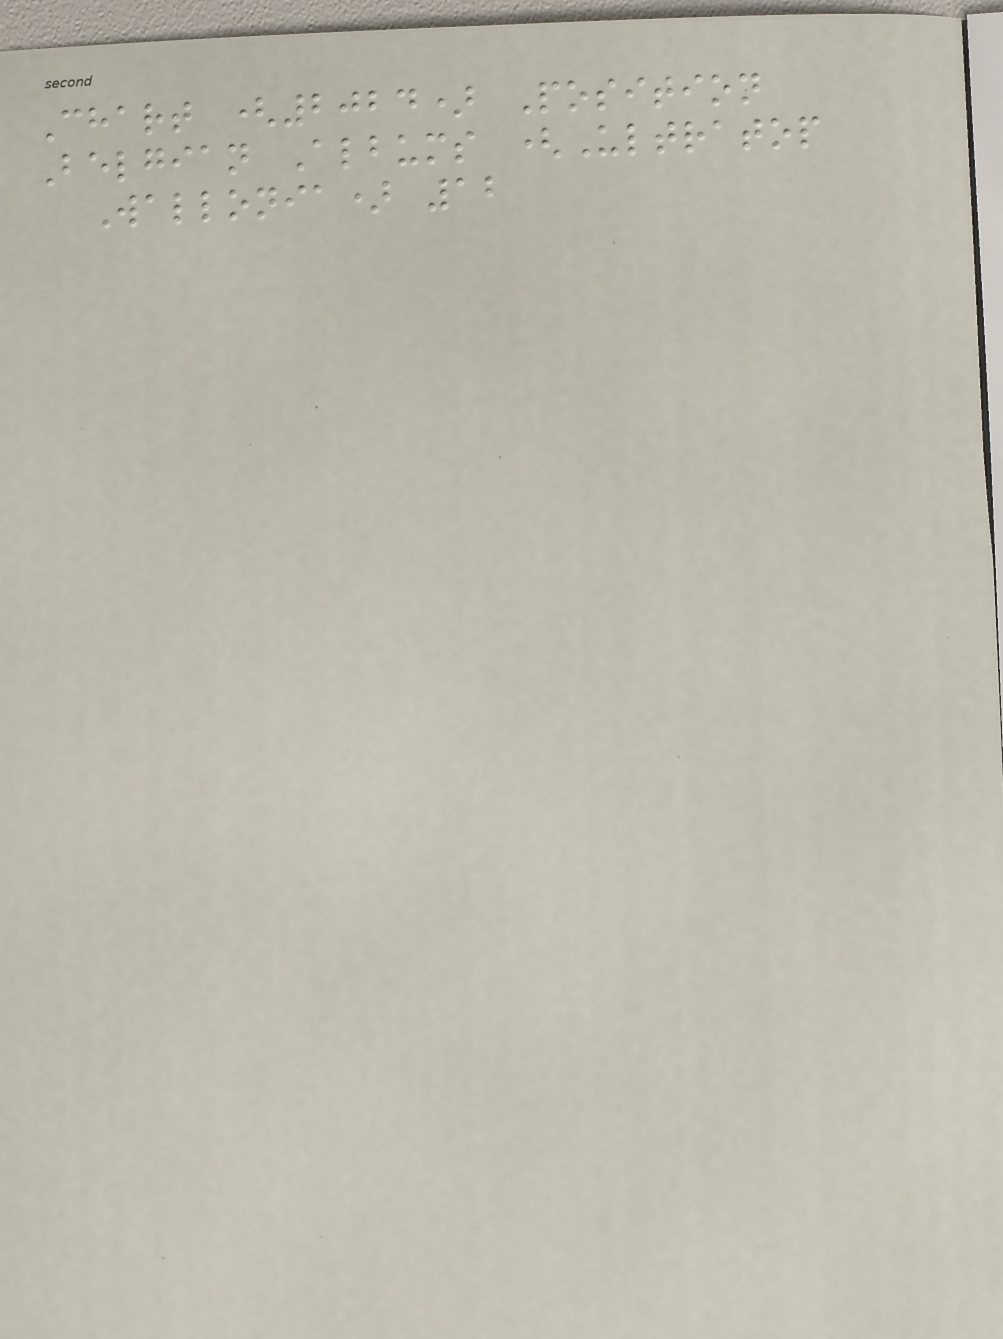Chart (2024) Position
Belgian Albums (Ultratop
Wallonia) 12
